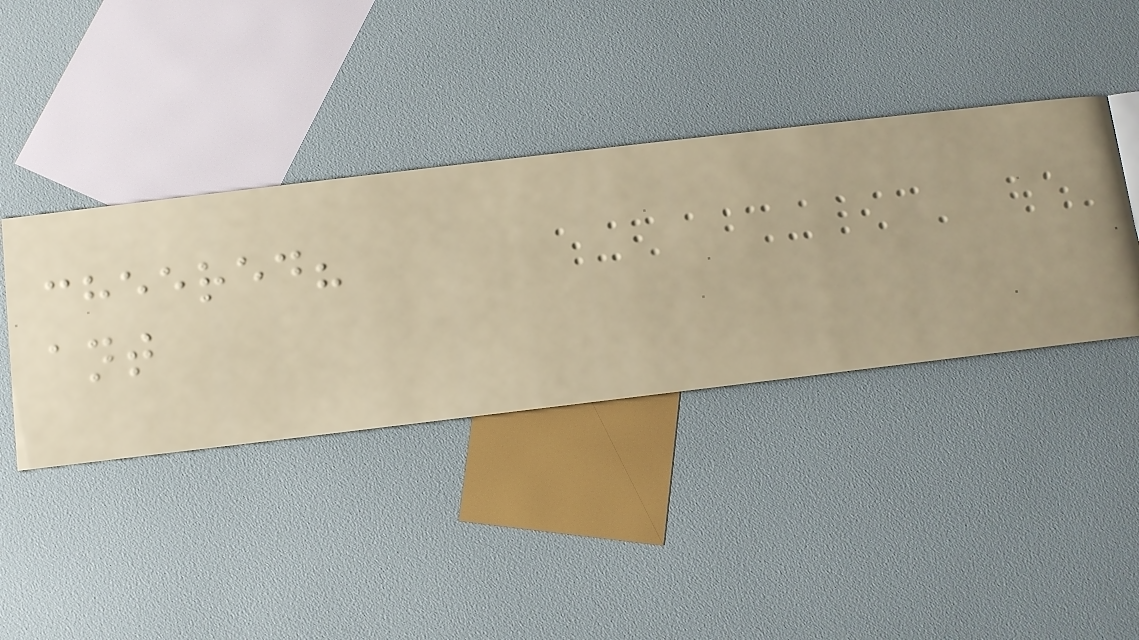cheered?
ant
